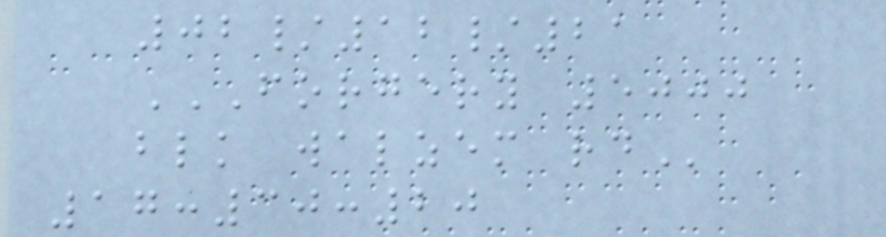02/12/21
FORGERY 5000
BLK WALZEM RD
17:30:20
